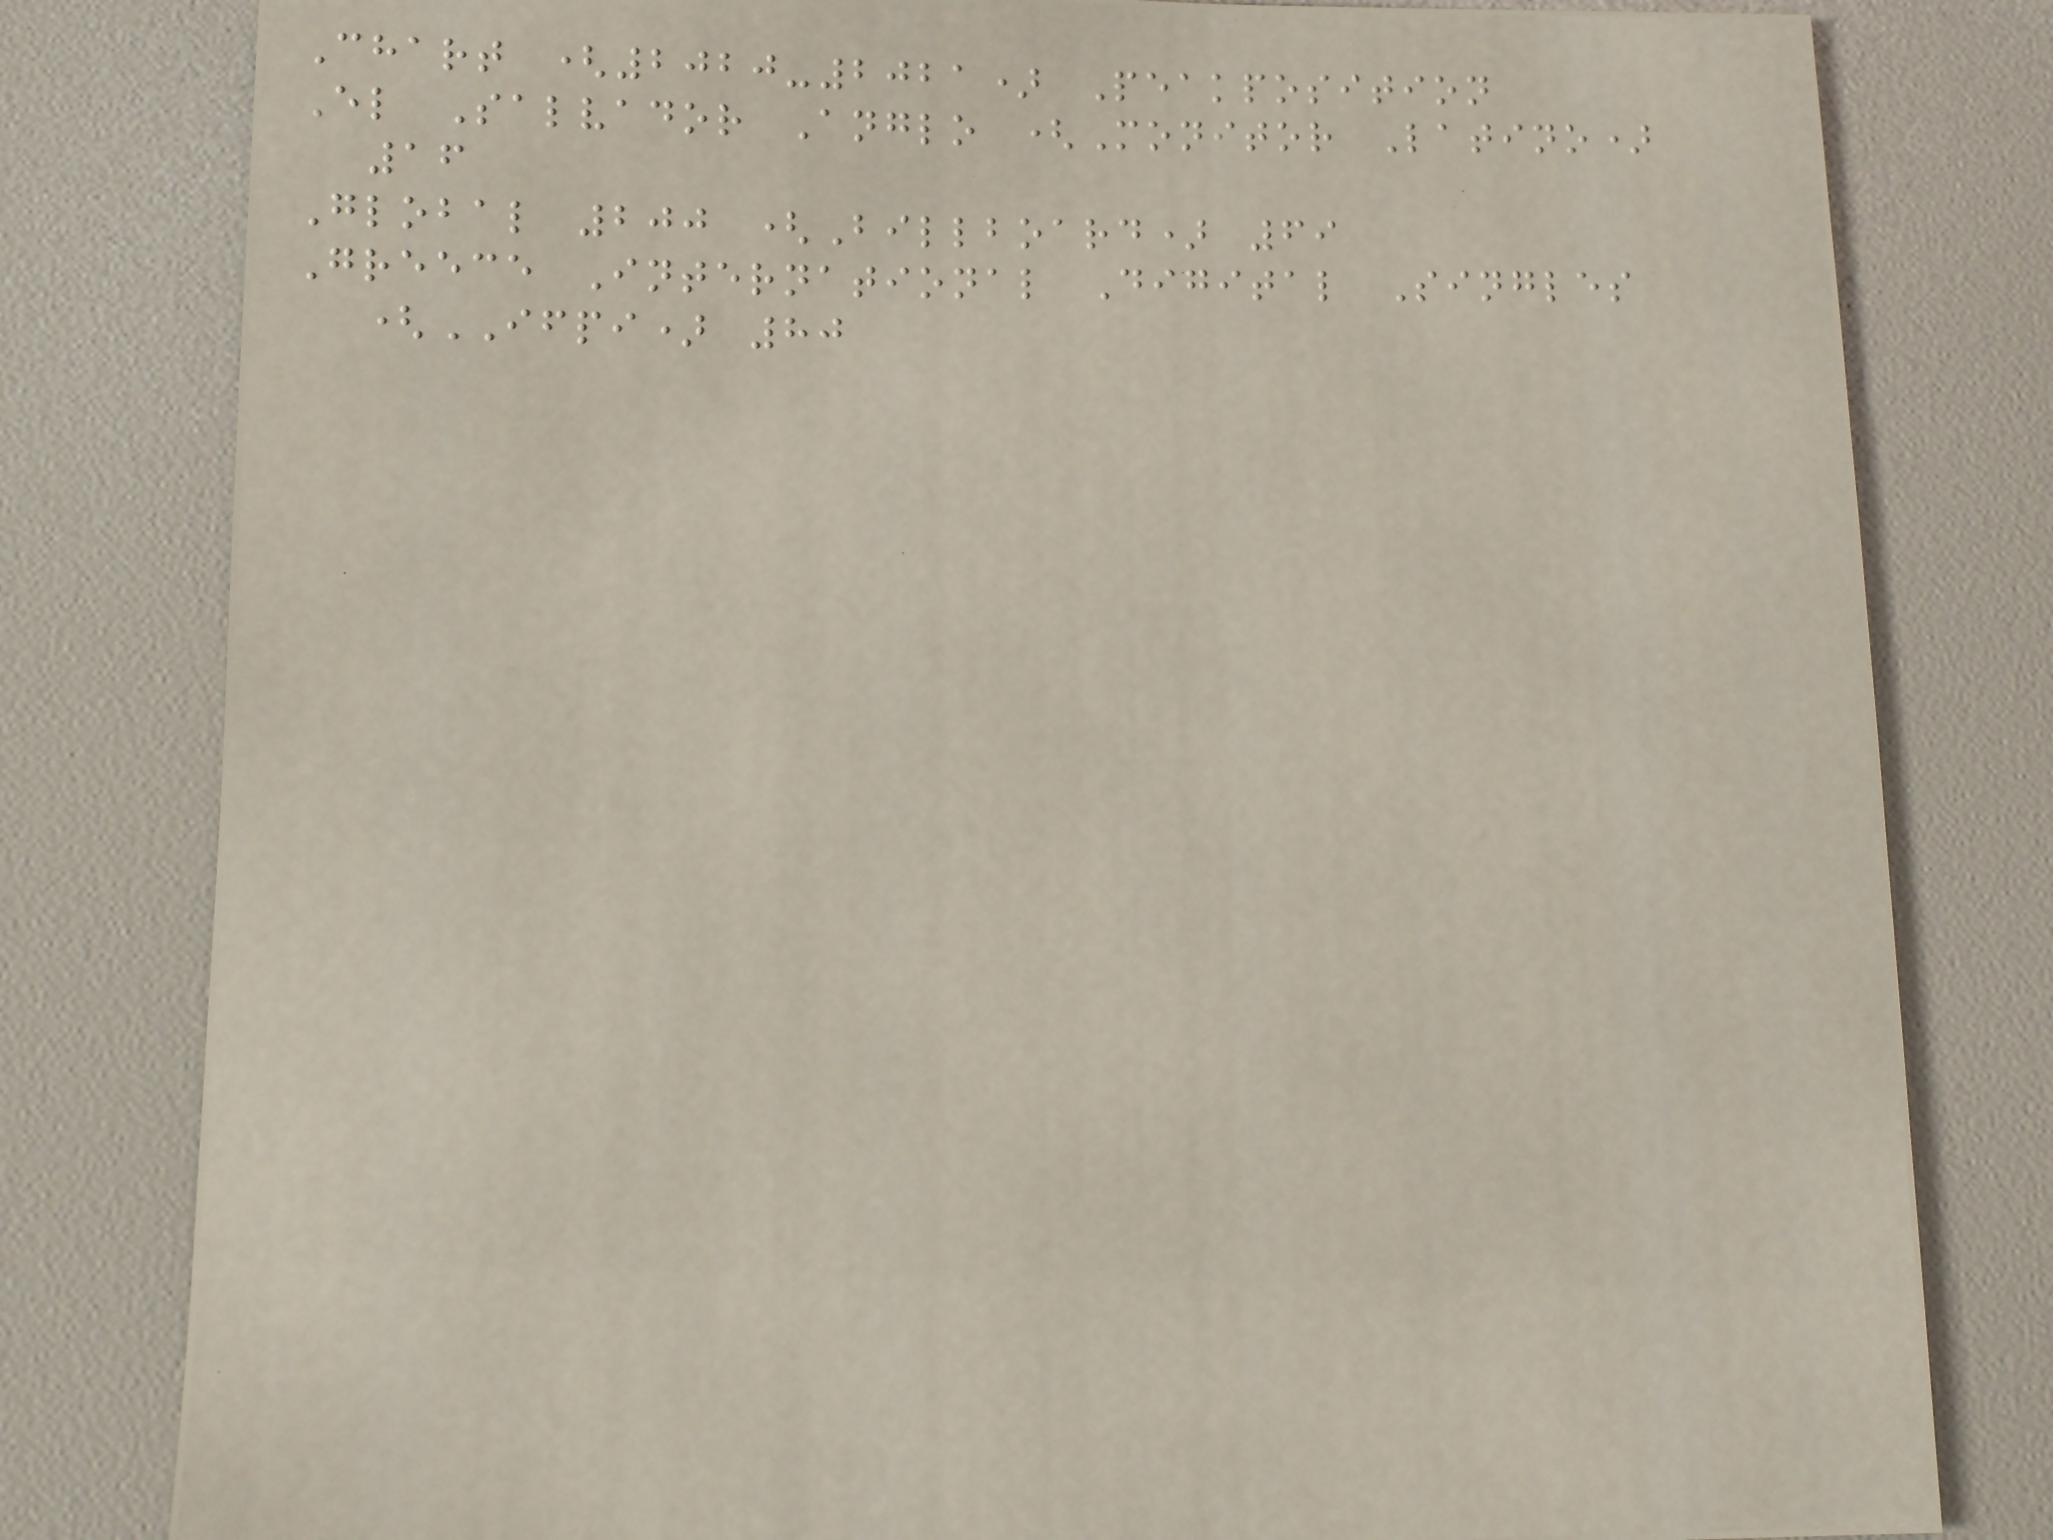Chart (2020-2021) Peakposition
El Salvador Anglo (Monitor Latino)
16
Global 200 (Billboard) 69
Greece International Digital Singles
(IFPI) 80
